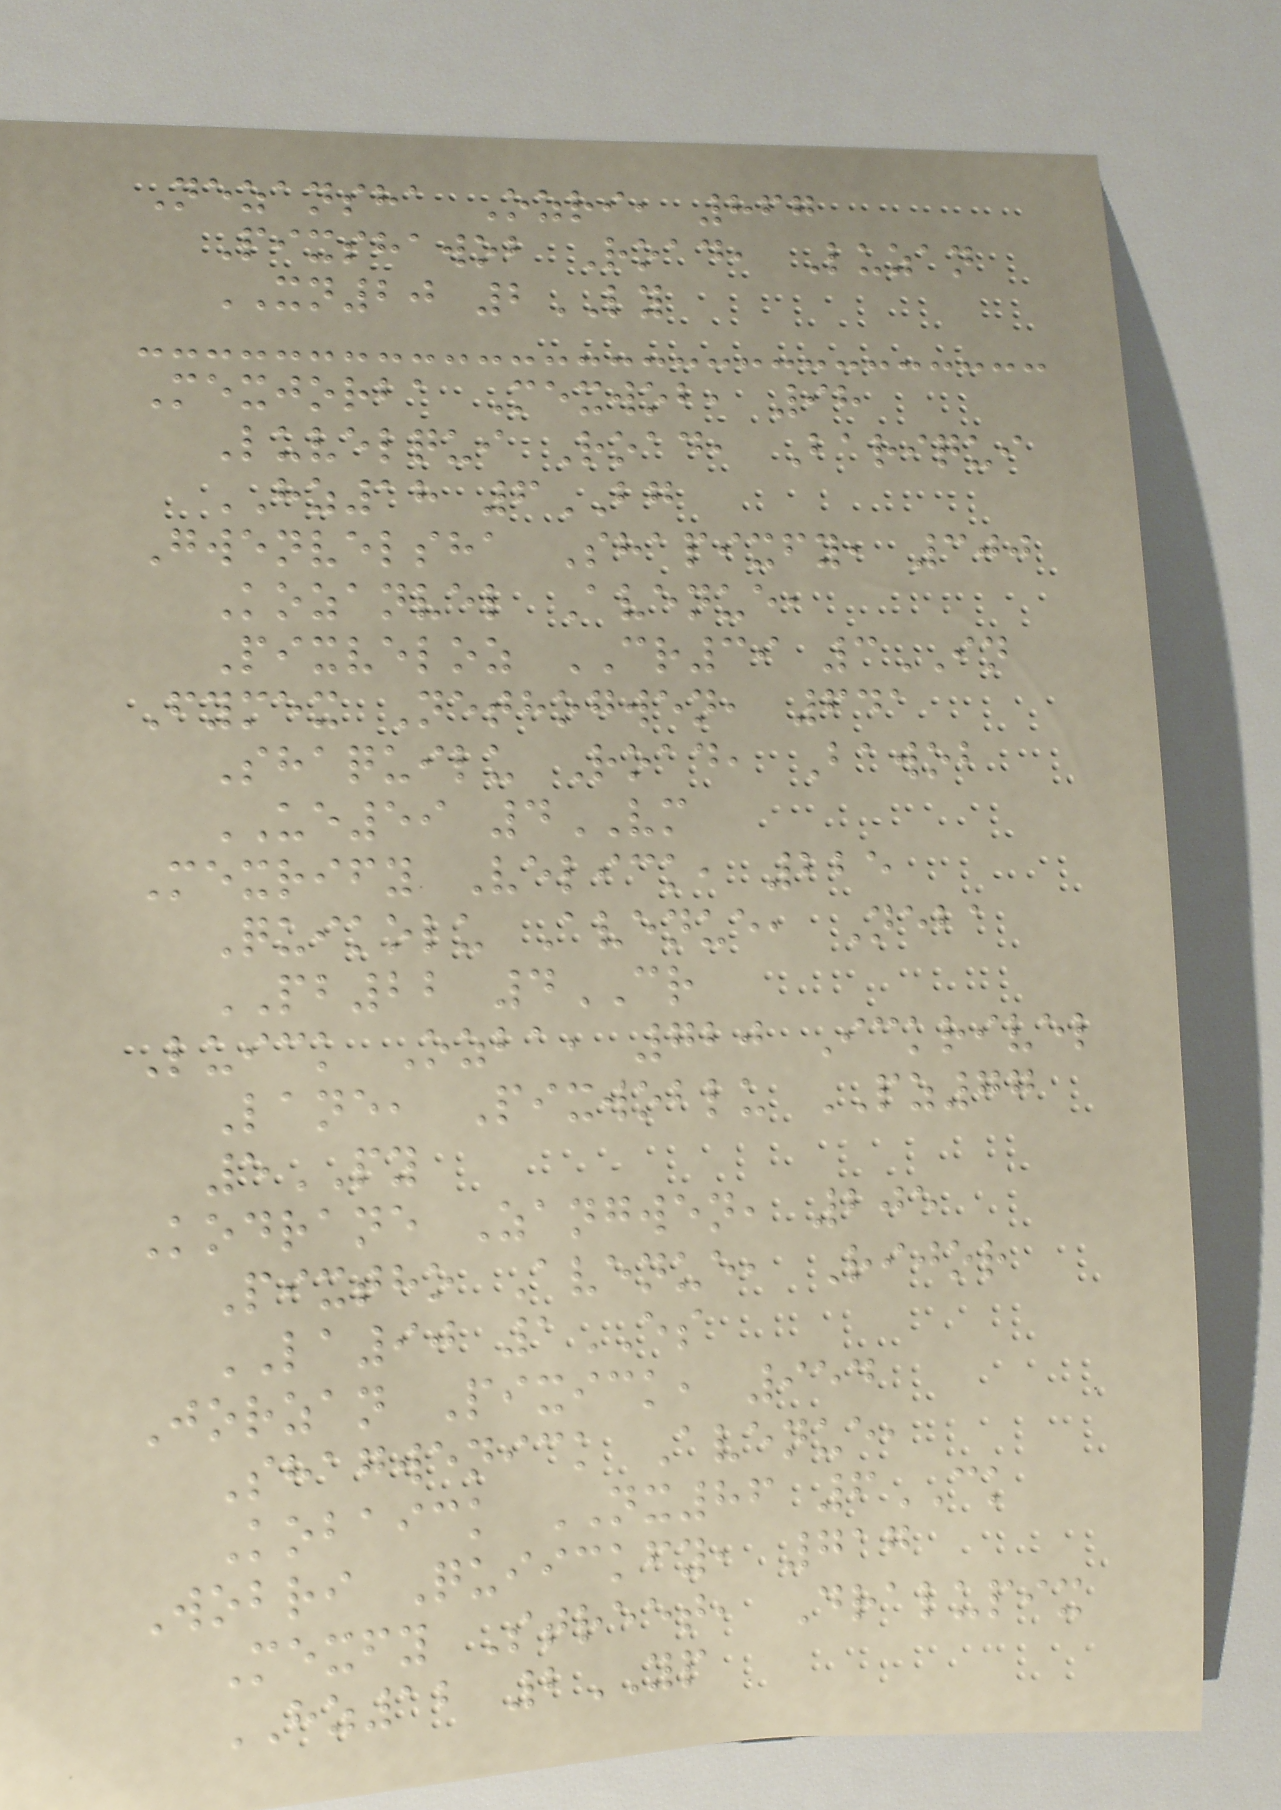Nezansha Ozri, 867
Pixshawob Road, Luzan
XN20 2LY
Mexjorba Mexwob, 98
Luvelqui Road, Bariqui
HZ18 6BG
Gwenvelsha Shapixfy, 300
Kozanvel Avenue,
Pixveloz CR39 3IN
Fymex Nethogwen, 641
Shaquilu Road, Bawob
UE59 4VM
Mexrify Velick, 225
Quikolu Avenue, Neba
PB22 4CR
Luick Ozba, 720 Ickrivel
Lane, Pixwoblu PZ77
5PY
Kodrane Zangwen, 205
Pixtho Avenue, Rijor
LA90 1ES
Jorzan Pixick, 954
Shagwenick Avenue,
Kobaick NX86 6CK
Wobri Quiickfy, 717
Mexfy Street, Dralupix
HZ12 2YP
